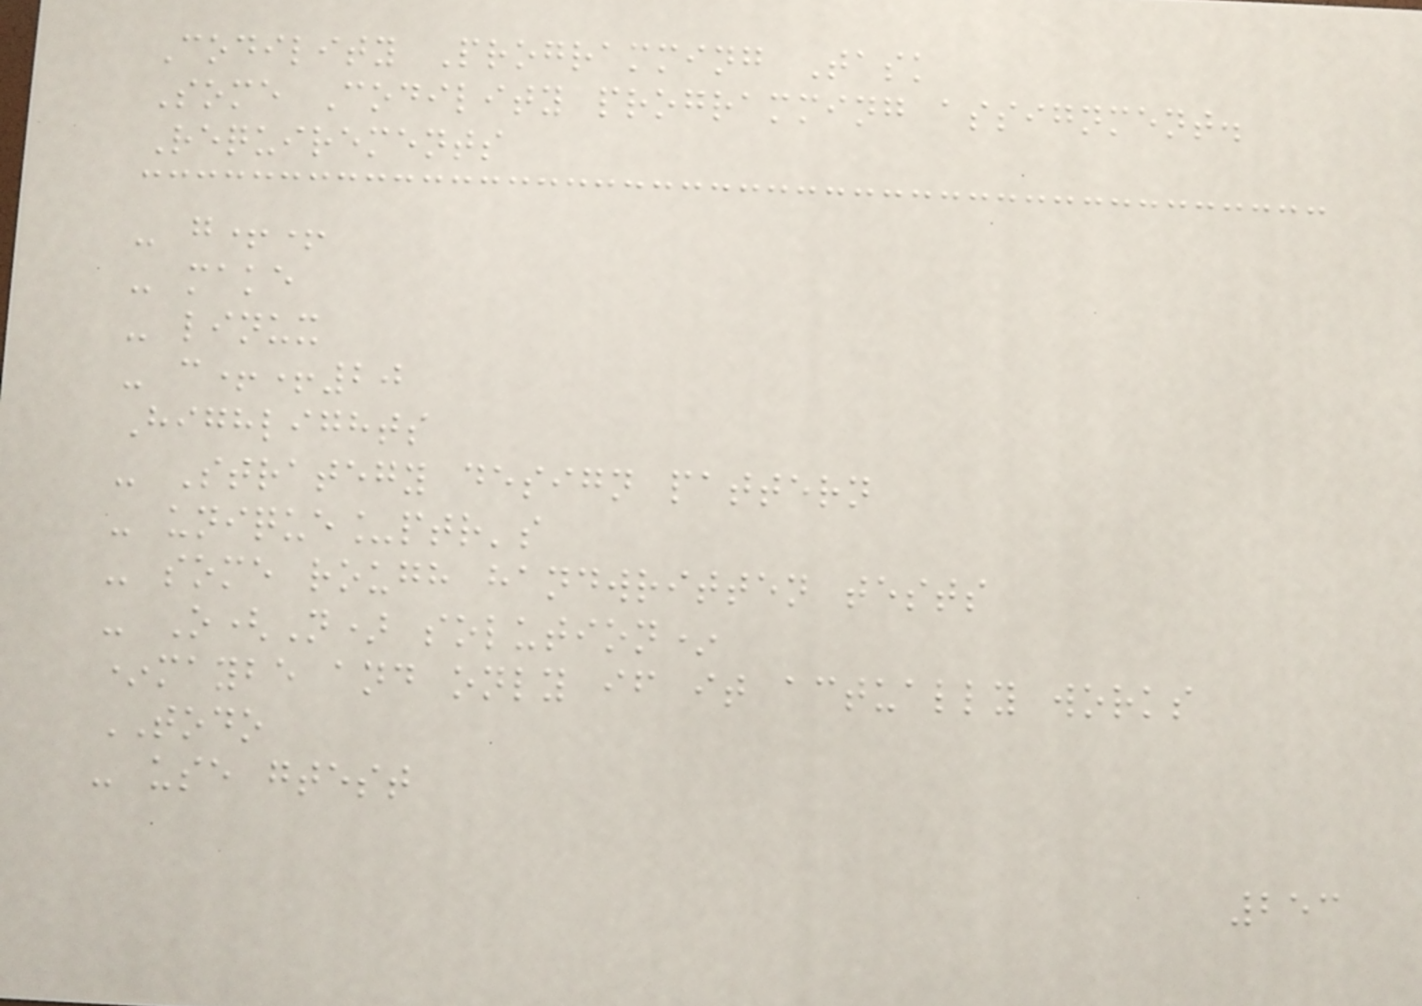Codility Programming Task
Some Codility programming assignment.
Requirements
- g++
- make
- linux
- c++20
Highlights
- Strategy design pattern
- unique_ptr's
- some rough handwritten tests
- O(N) solution*
*maybe and only if it actually works
TODO
- use gtest
253
